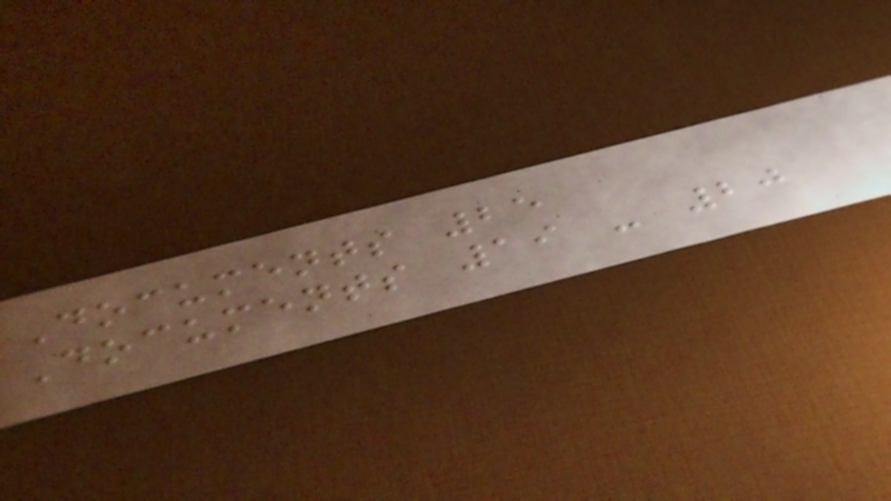Documents 25
Documents 19 - 20
